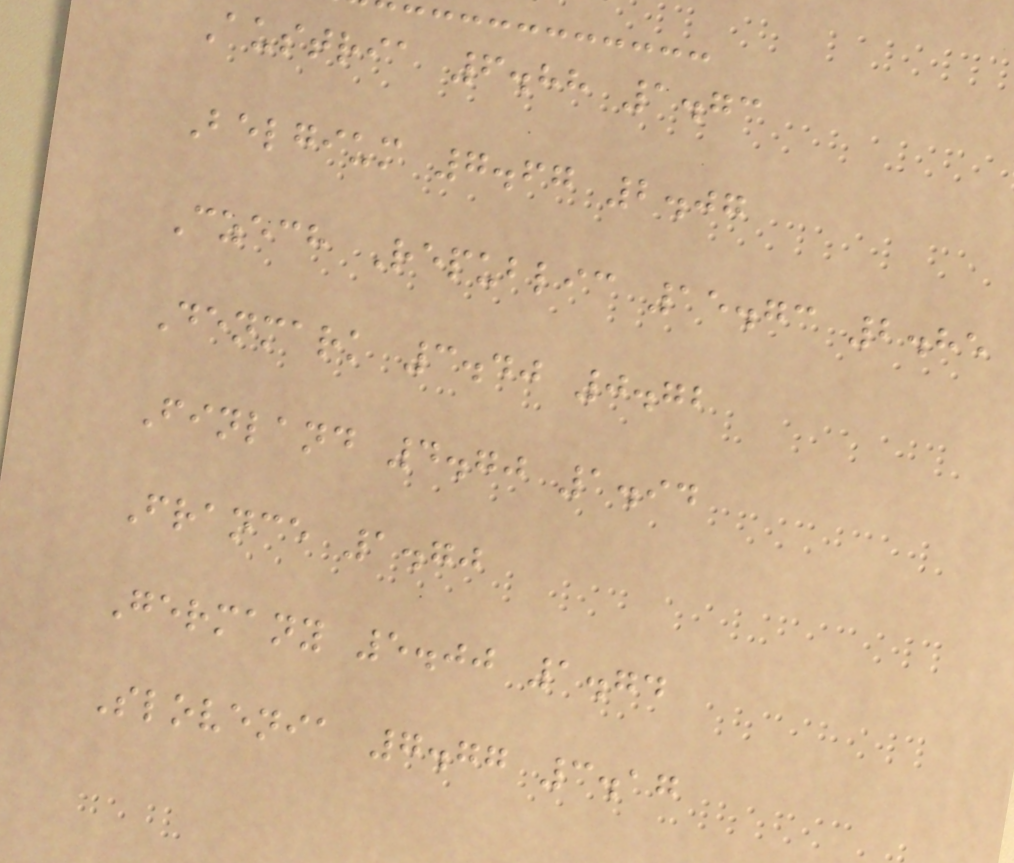Austria 6.88 1.73
Belgium 7.67 2.07
Czech Republic 15.73 2.85
Denmark 3.40 0.72
Finland 4.70 1.94
France 1.70
Germany 5.00 1.74
Slovenia 7.77 3.17
